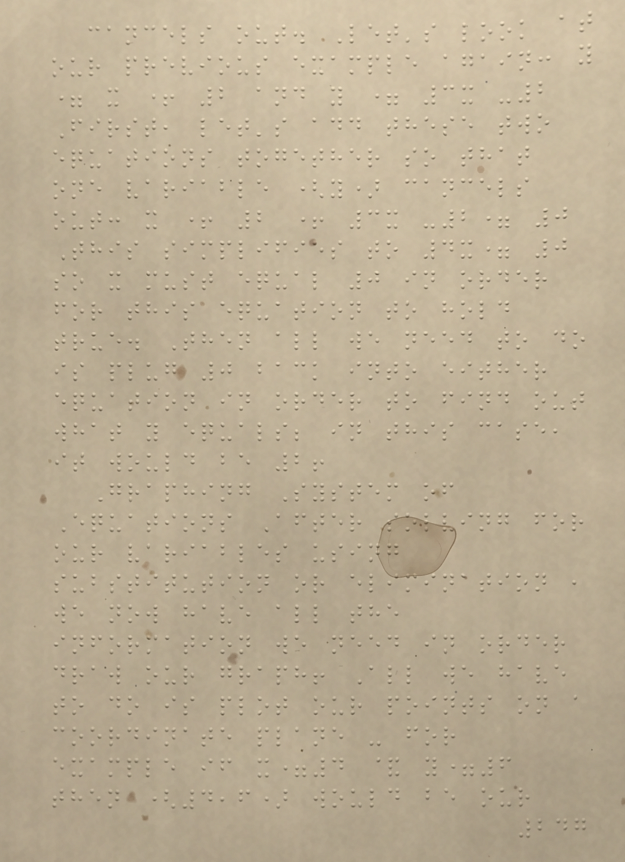cancels out. Let's look at
our previous example again: y
= x + 2 and y = 3x -2
First, let's add these two
equations together so that
one variable (y) cancels
out: x + 2 + 3x -2= 0
This simplifies to 4x= 0
so x must equal 0 in order
for this equation to hold
true. Then all we need to do
is plug 0 back into either
equation in order to find out
what y equals; in this case,
it would be 2!
Graphing System of
Equations After solving for
our variables using
substitution or elimination ,
we now have all the
information we need in order
draw our graph! All we have
to do is plot our points on a
coordinate plane - for
example if x=4 & y=6
then (4,6) would be our
247
